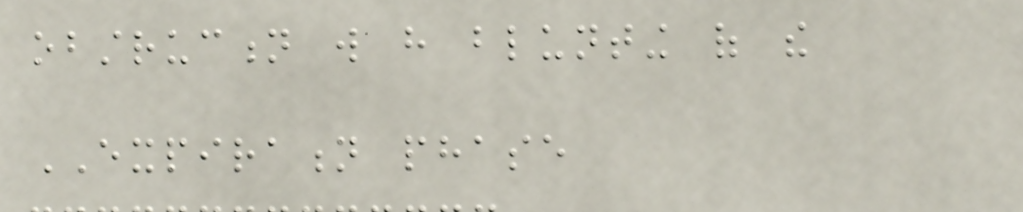obstruction will have blunting of the
EXPIRATION phase
